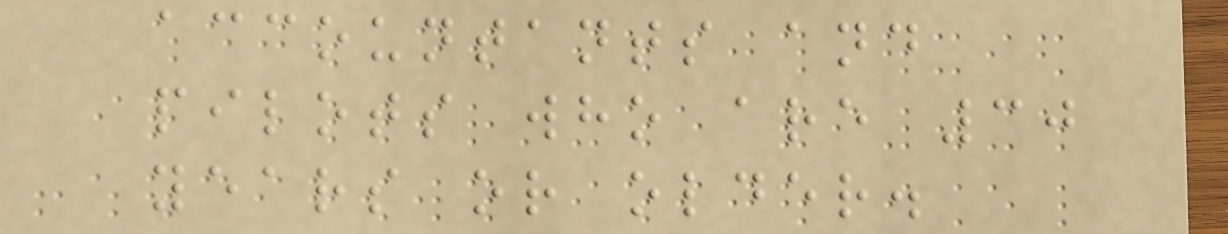accountants and
pilots who are 30
years or older.
